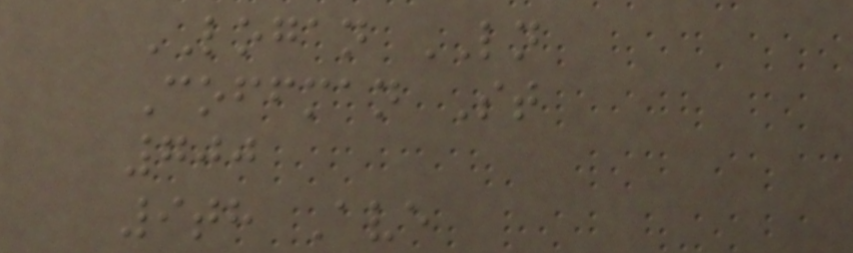LOGAN LN
Coffman St
700
9th Ave
